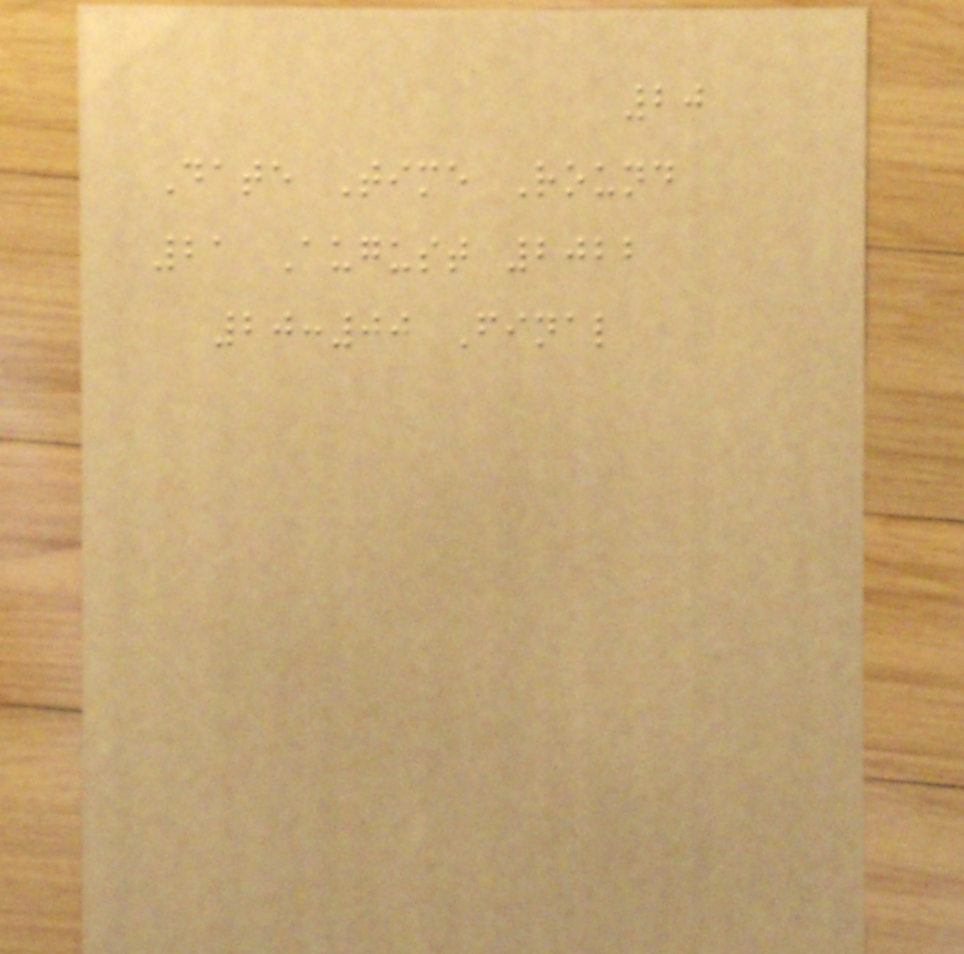20
Date Time Round
21 August 2022
20:00 Final
